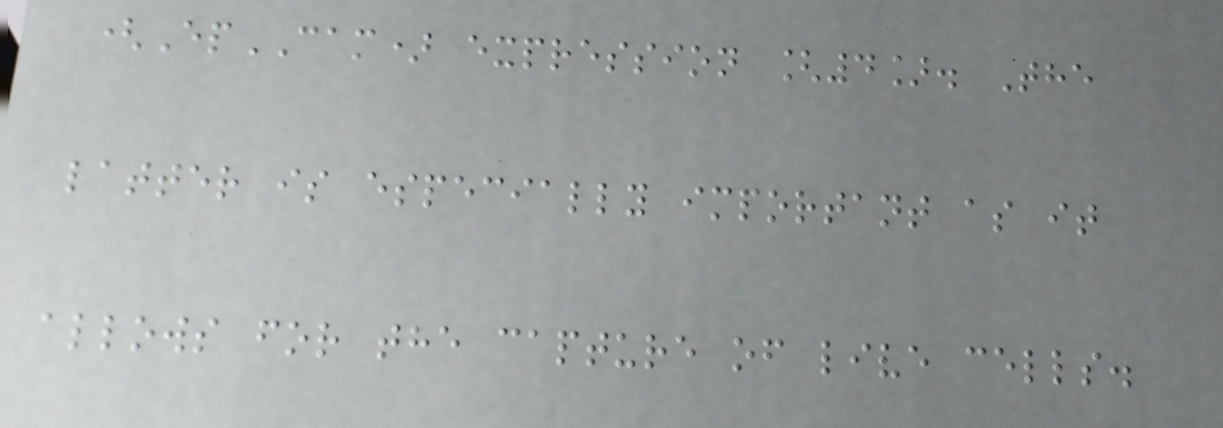(EpCAM) expression [4]. The
latter is especially important as it
allows for the capture of live cells.
